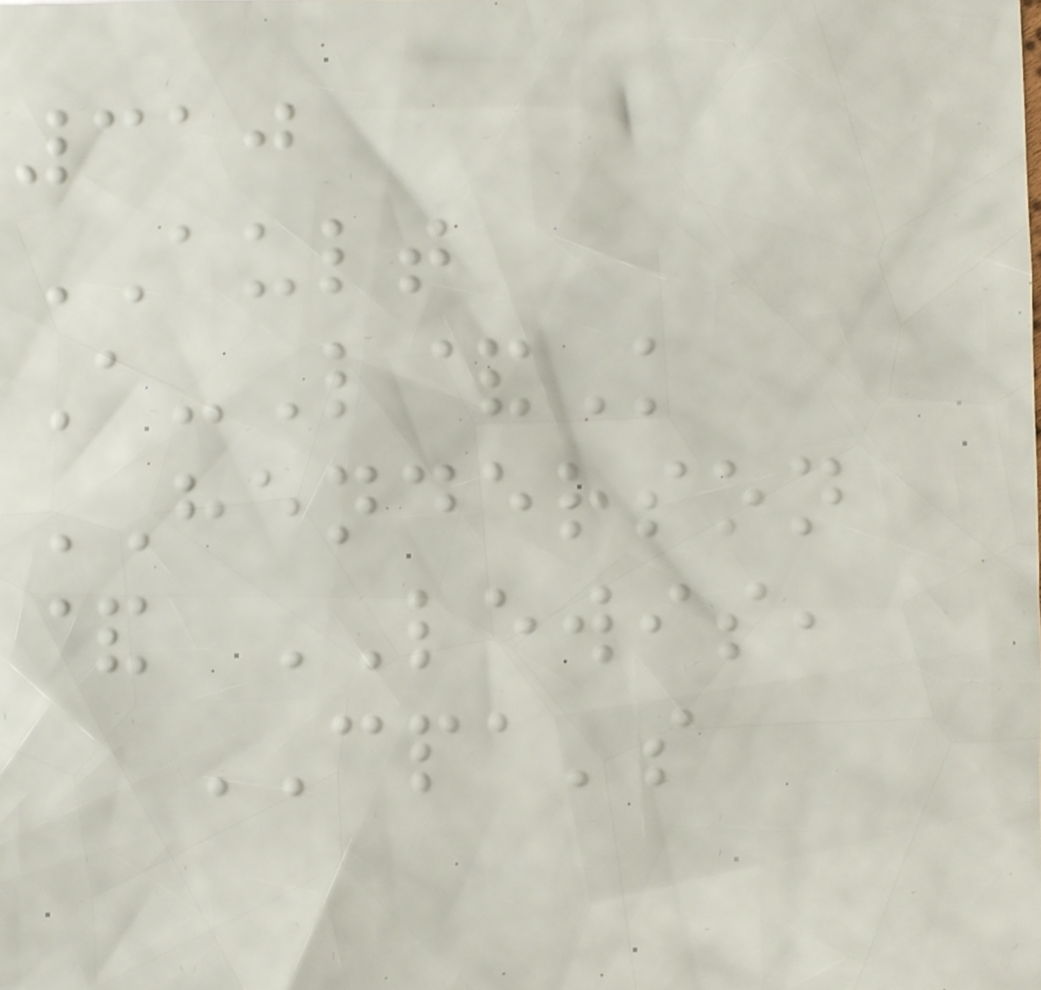310
AULT
A-L&K
HENDERSON
& LEWIS,
CPA's
